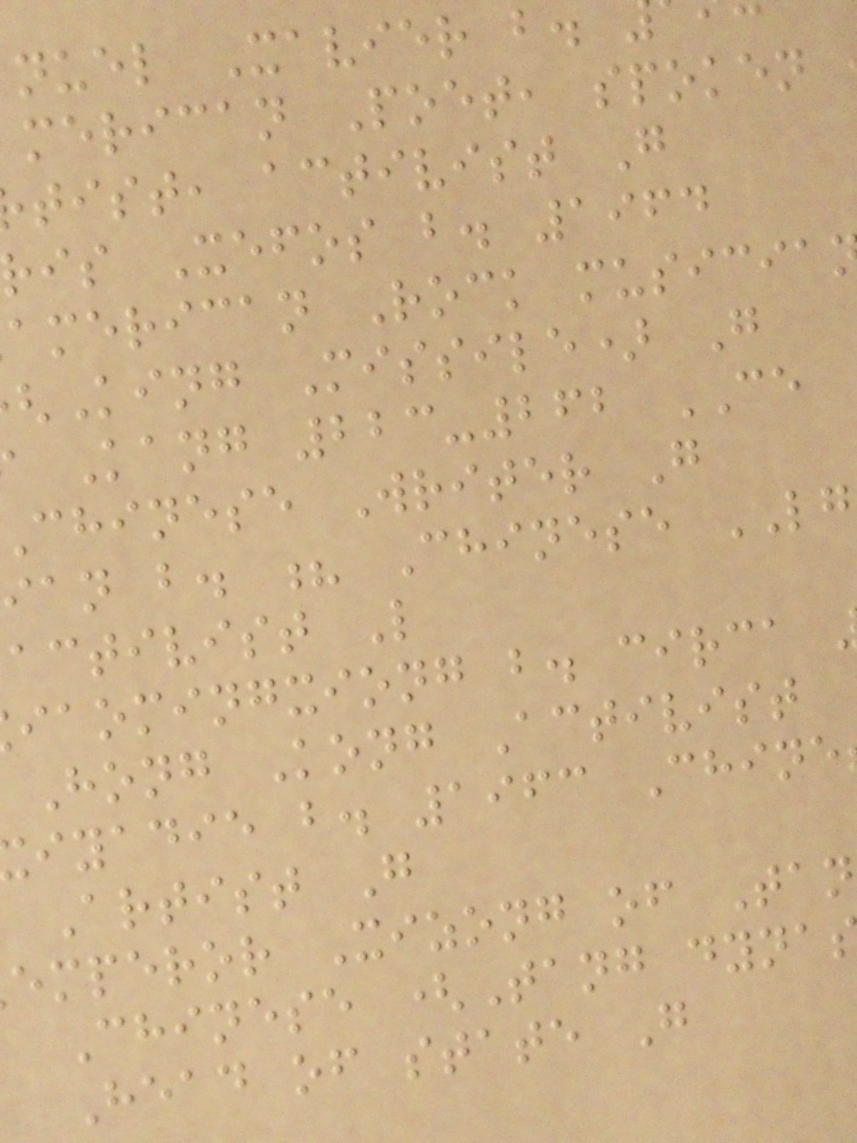nuel Xavier b.
merican Poet, spoken
tist, activist G
is Xefos b. 1964
american Rock musicia
King Missile) G
Kang 223-262 CE
chinese Writer G
ian b. ? Chinese LG
activist L
iaomingxiong b. circa
Hong Kong Activist
iyadie b. 1963 Chine
Artist G
emperor Xizong of Tan
Chinese (Tang dyna
Head of state G
